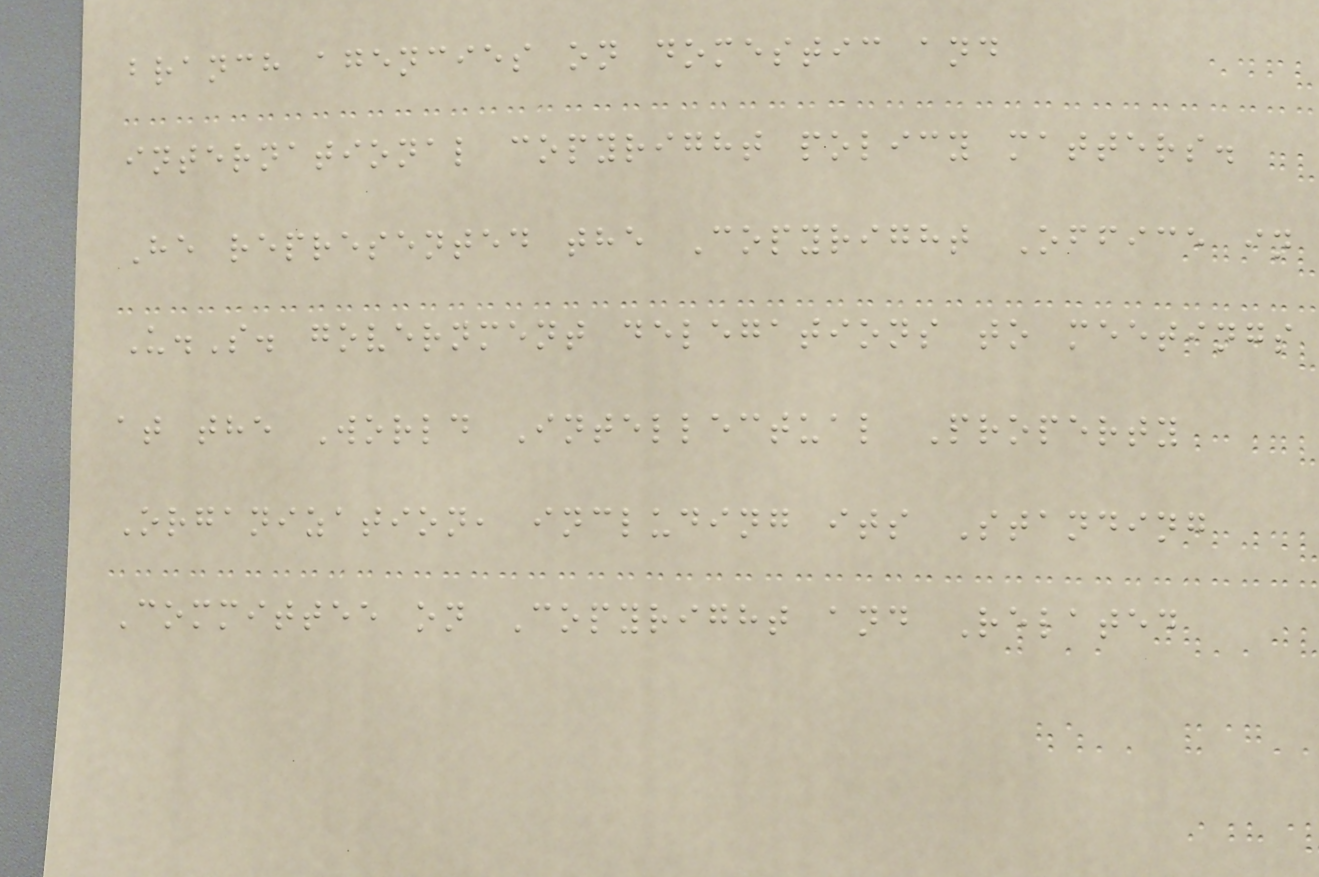branch agencies on domestic and
international copyright policy matters.
He represented the Copyright Office in
U.S. government delegations to meetings
at the World Intellectual Property
Organization, including its Standing
Committee on Copyright and Related
